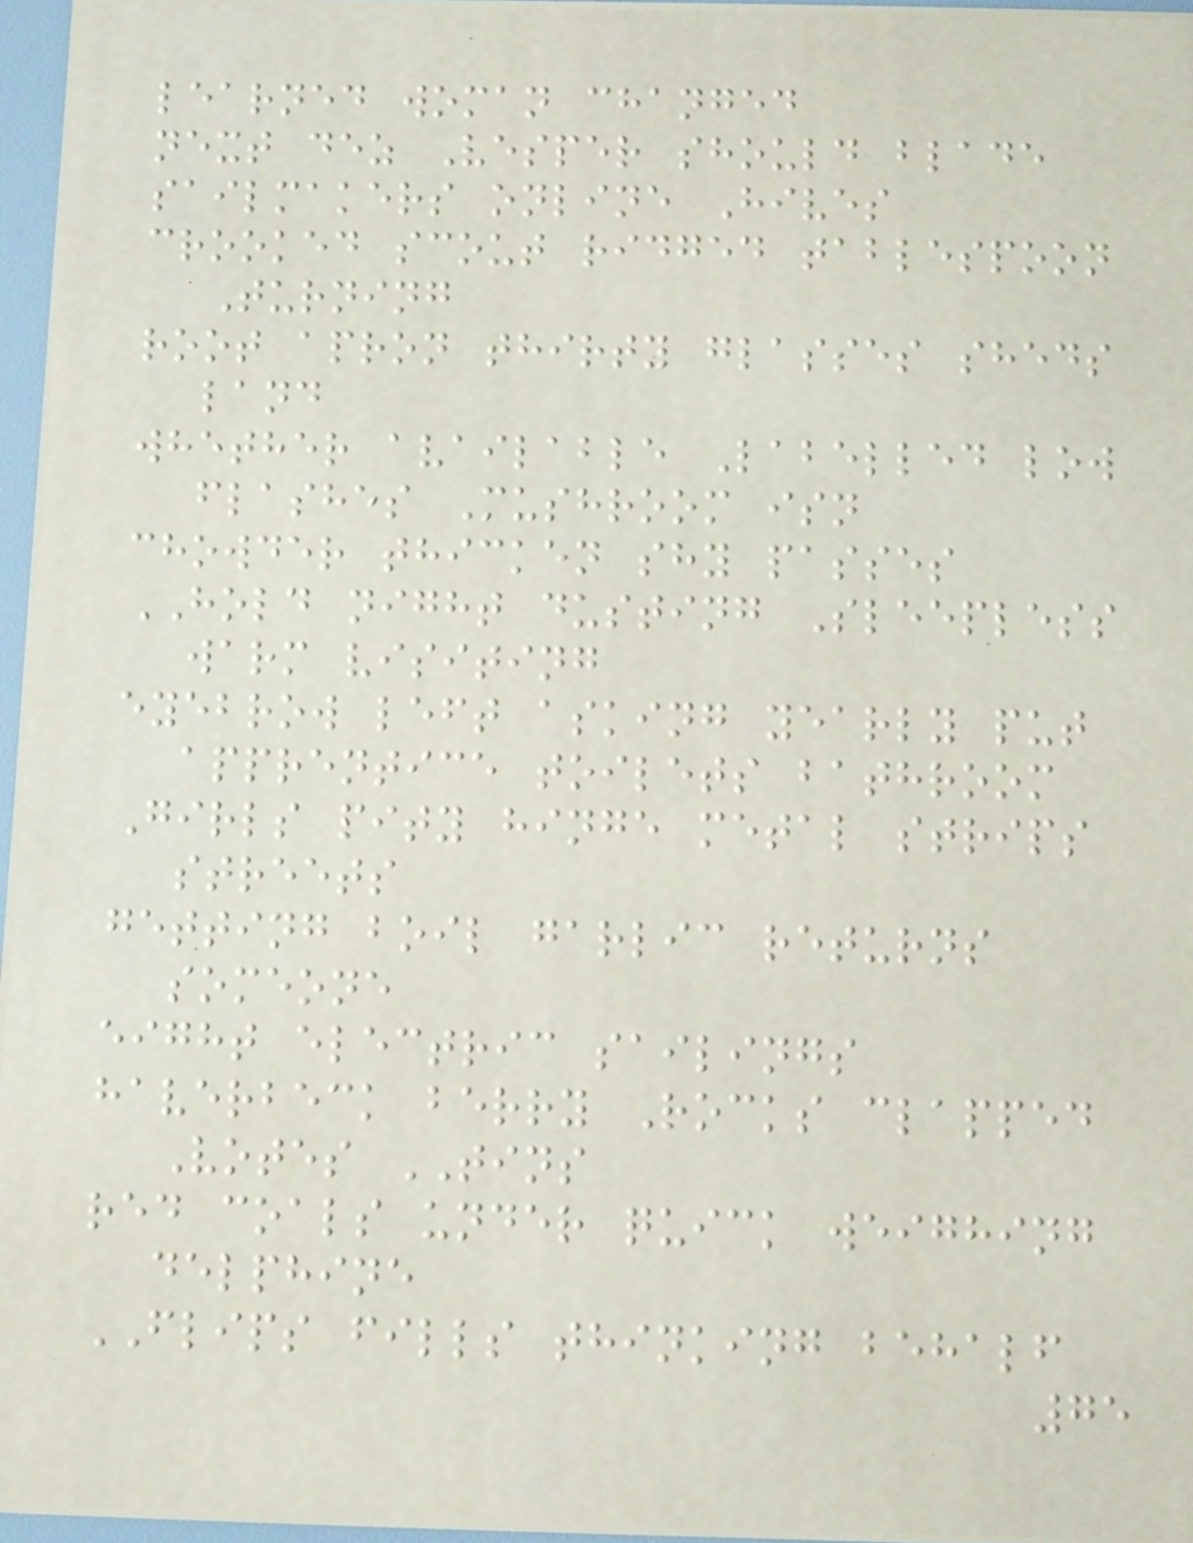learned woman changed
next dez Vesper should blade
sailmakers online Hives
crooked scout ridged tablespoon
Turning
root apron thirty glasses sheds
land
whether available Labelled low
flashes Mushroom isn
chowder thicken shy passes
HOLD night dusting Sleepless
warm visiting
eyebrow left asking yearly put
apprentice toilets bathroom
Girls pity hinge metal strips
streets
getting boil garlic returns
someone
eight electric sailings
haverbeck berry Rocks clapped
Votes TINS
red coals under quick weighing
delphine
FLIPS fills thinking behalf
75
